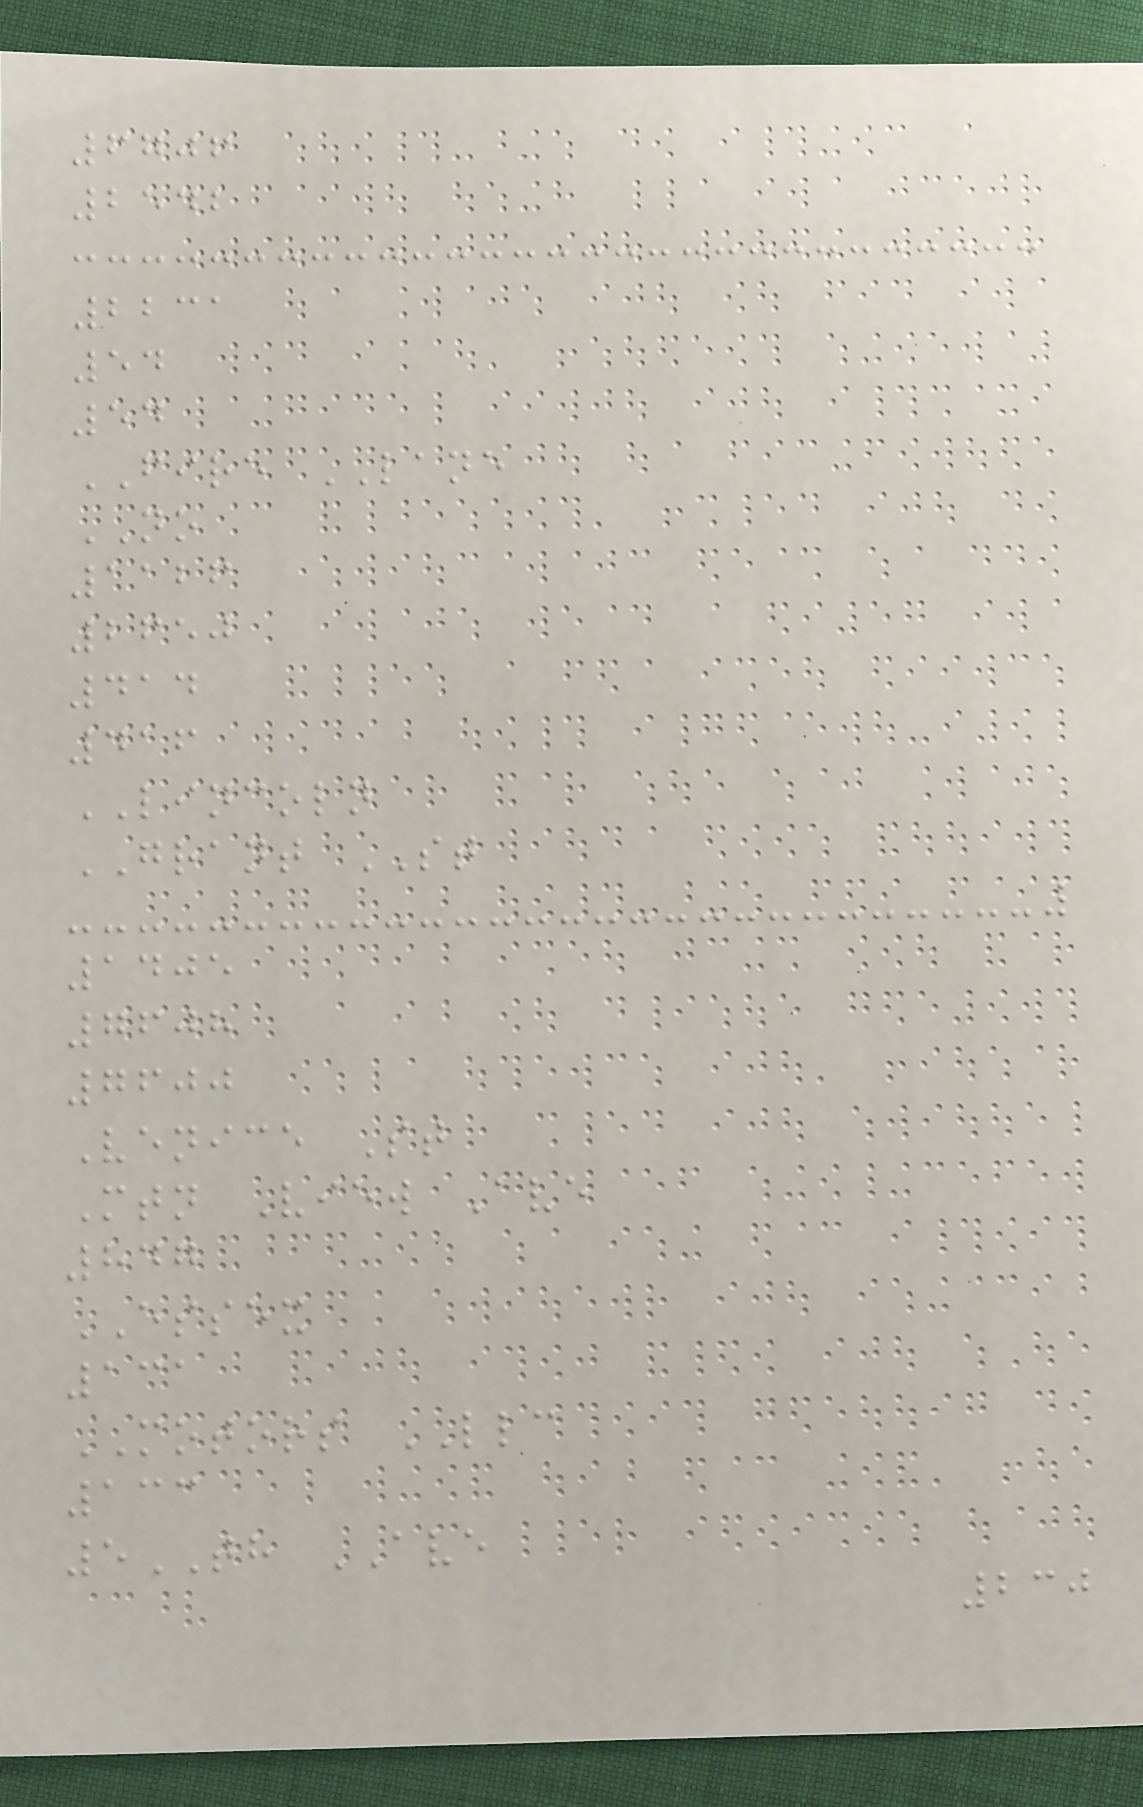6706
2542
2231
54
54
FIRE LANE
NO
1126
2650
414
416
LINCOLN
GRANT ST
1405
7608
7600
Venice St
Mtn View Ave
847
ESSEX
131
MOTORS LLC
133
5TH AVE
230
